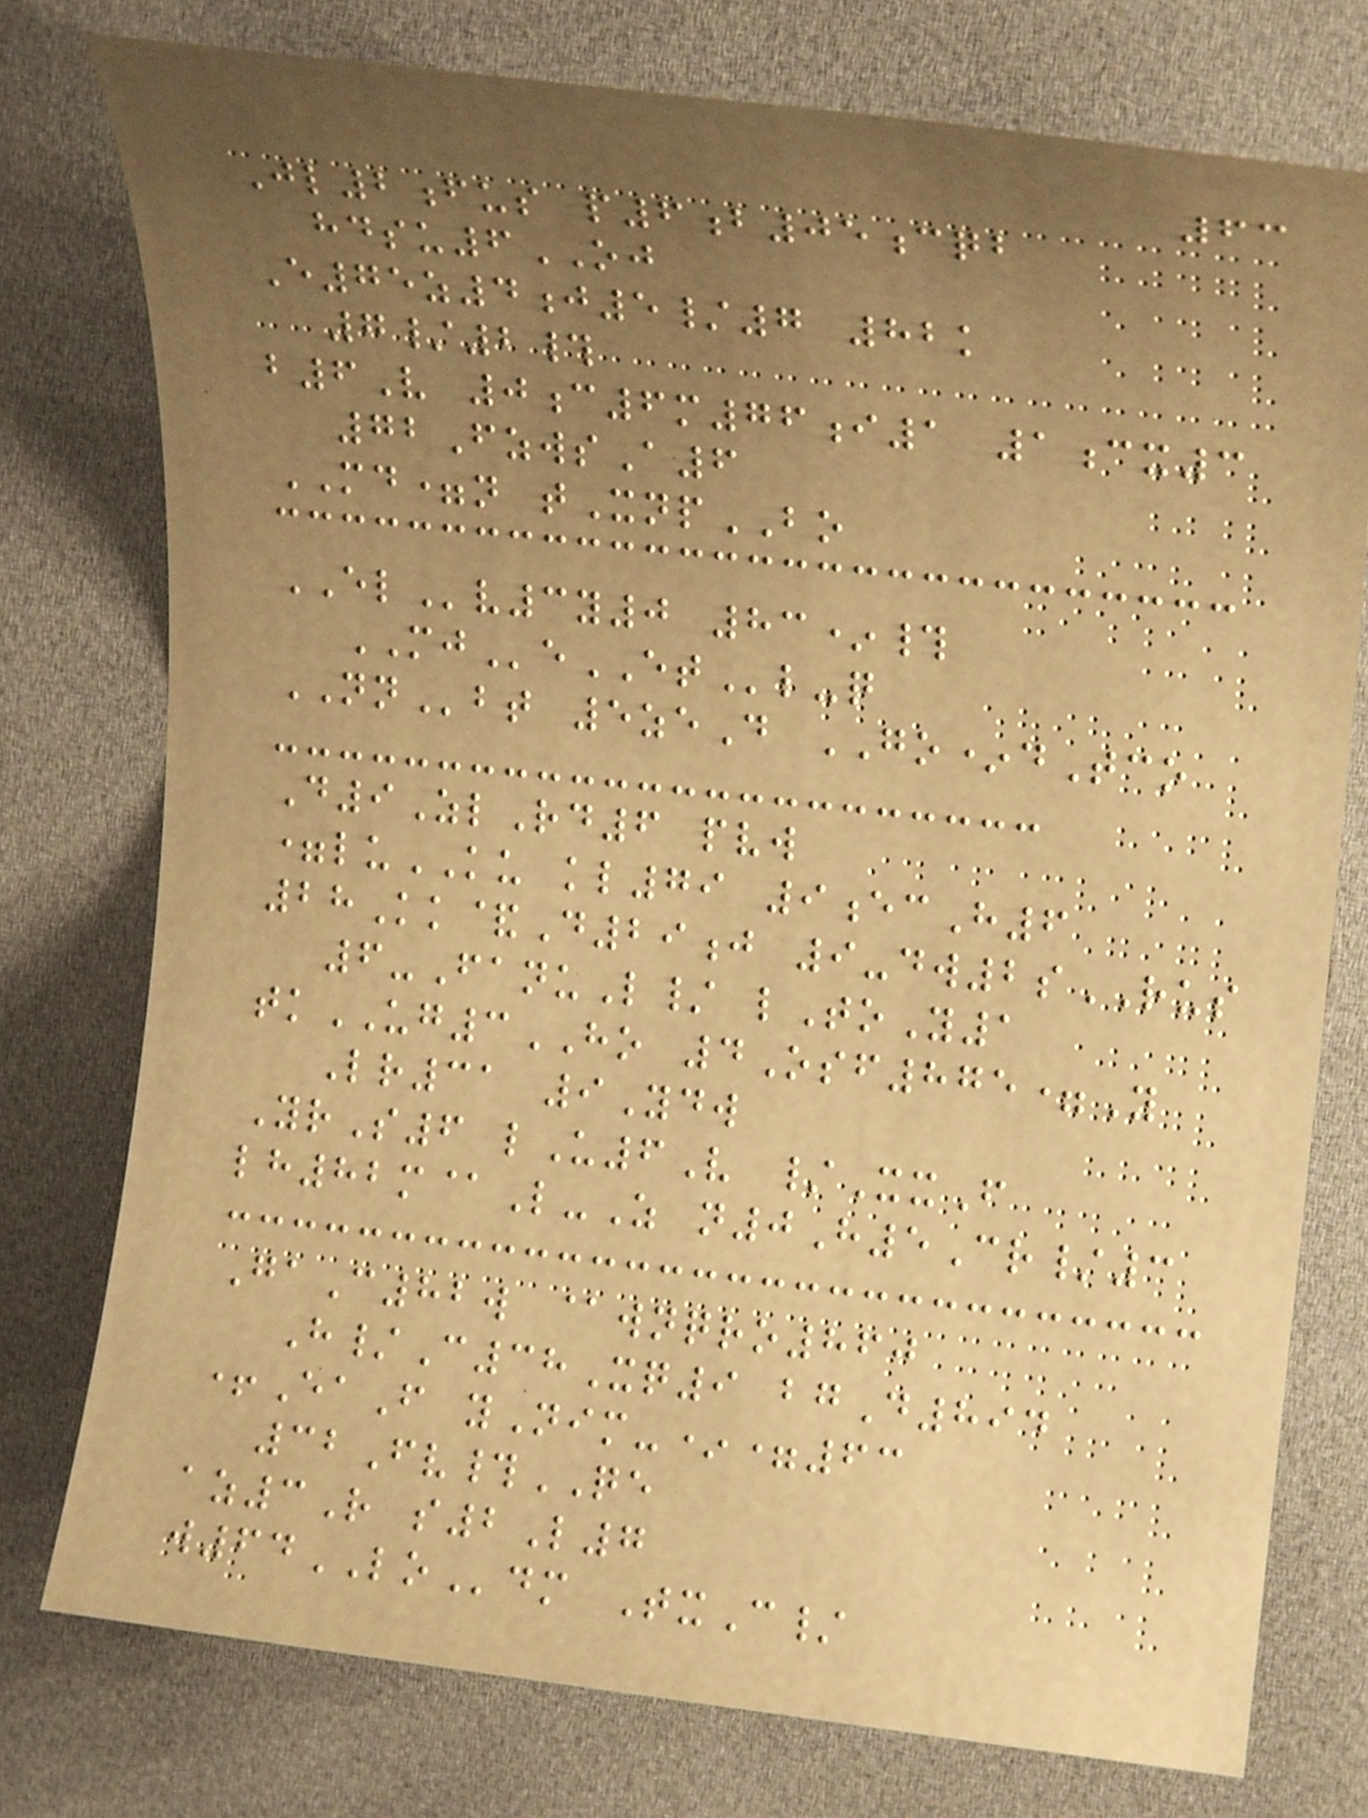63
Jl2fus p6b05cqb
hdsu6OJ
E75z4j5/7 82k
7/2#
b6V 0c6m76i1 1cx3
72FzwsA6
MD=n tXnpBO
ELv3y0 83*#
MJeETl-q
NNbt 5zeD GO*dTco
D9ZlRd6 pvw
=luKU kl79 9ecH6
28Kk&D29j 9-dw2sRUS
6-FanuL/ lToY1
tkUG3HO 4Osf875=Y
Lr31 9Ydw
YrS6 lU6V /XxF
lh82m@L-Z n0H5Cr/3
GaC82w @wnqro860
H/C38Xq9 bgD894
+EaF yNim-*=63
32Fv#QE
az3R s2L7
w64LOdm TxC/
